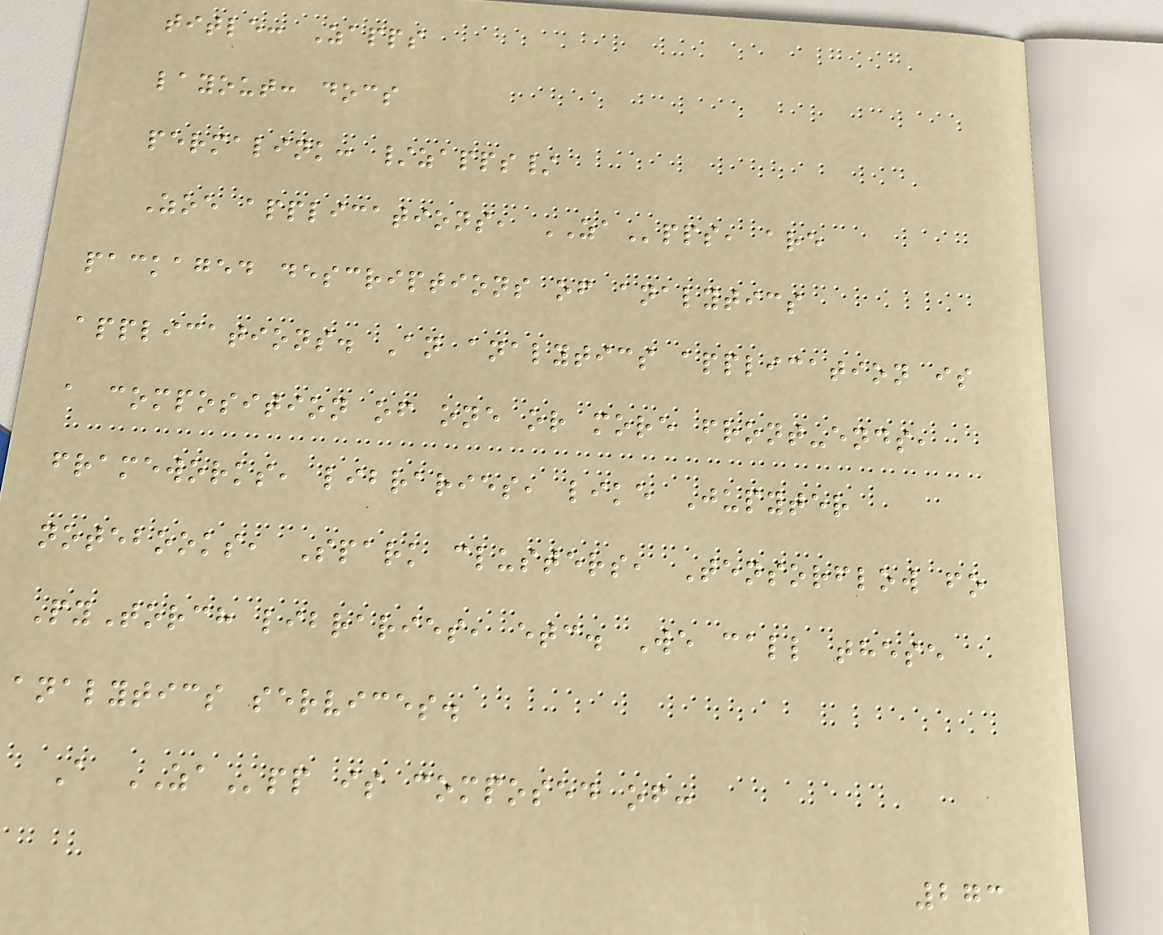title: Zapps
layout: docs
permalink: /zapps/
Zoe applications, ZApps, are
packaged descriptions of analytics
applications. An analytics application is
a composition of one or more front-ends,
frameworks, libraries, like Jupyter
notebooks, Spark clusters, Tensorflow fo
PyTorch libraries, etc. We call these
analytics services.
A ZApp is composed of:
273
